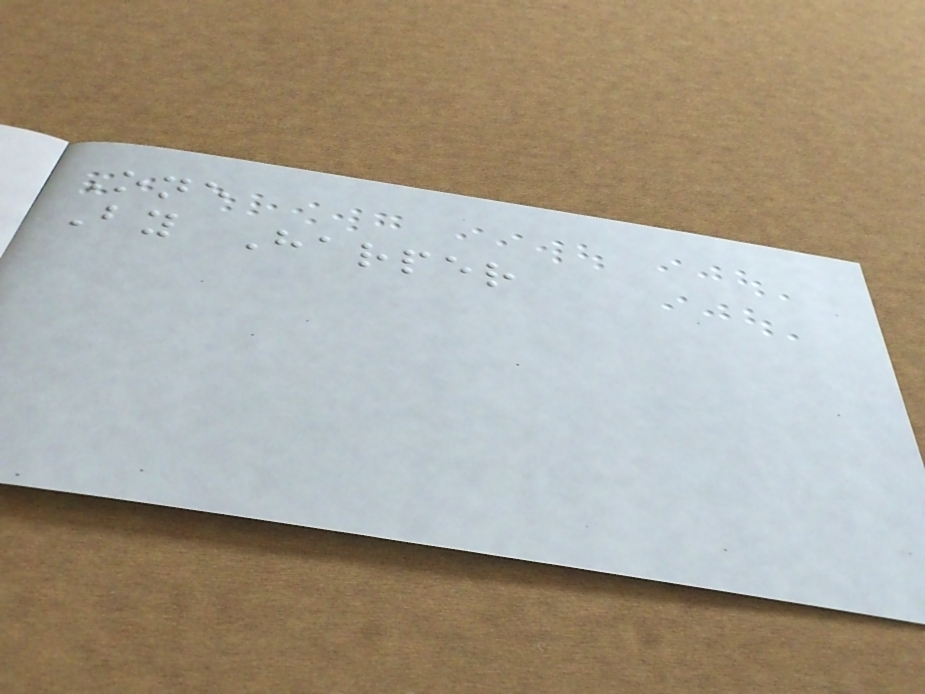One
By Harper
